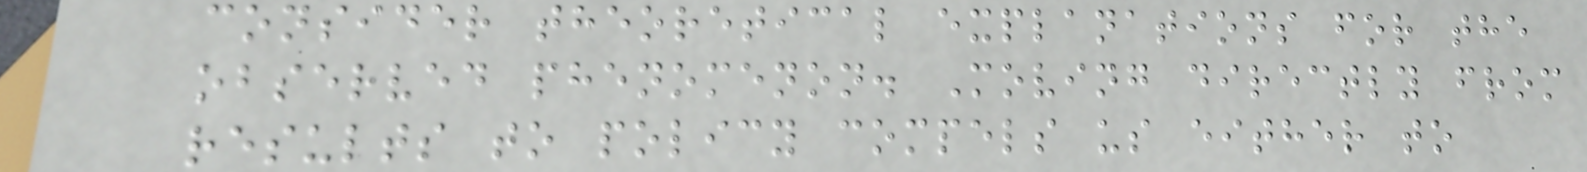consider theoretical explanations for the
observed phenomenon. Moving directly from
results to policy compels us either to
